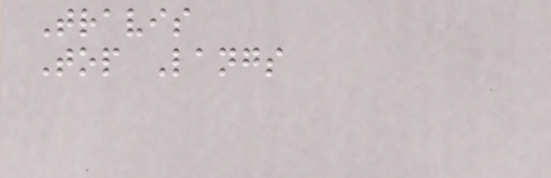Travis
Top Langs
